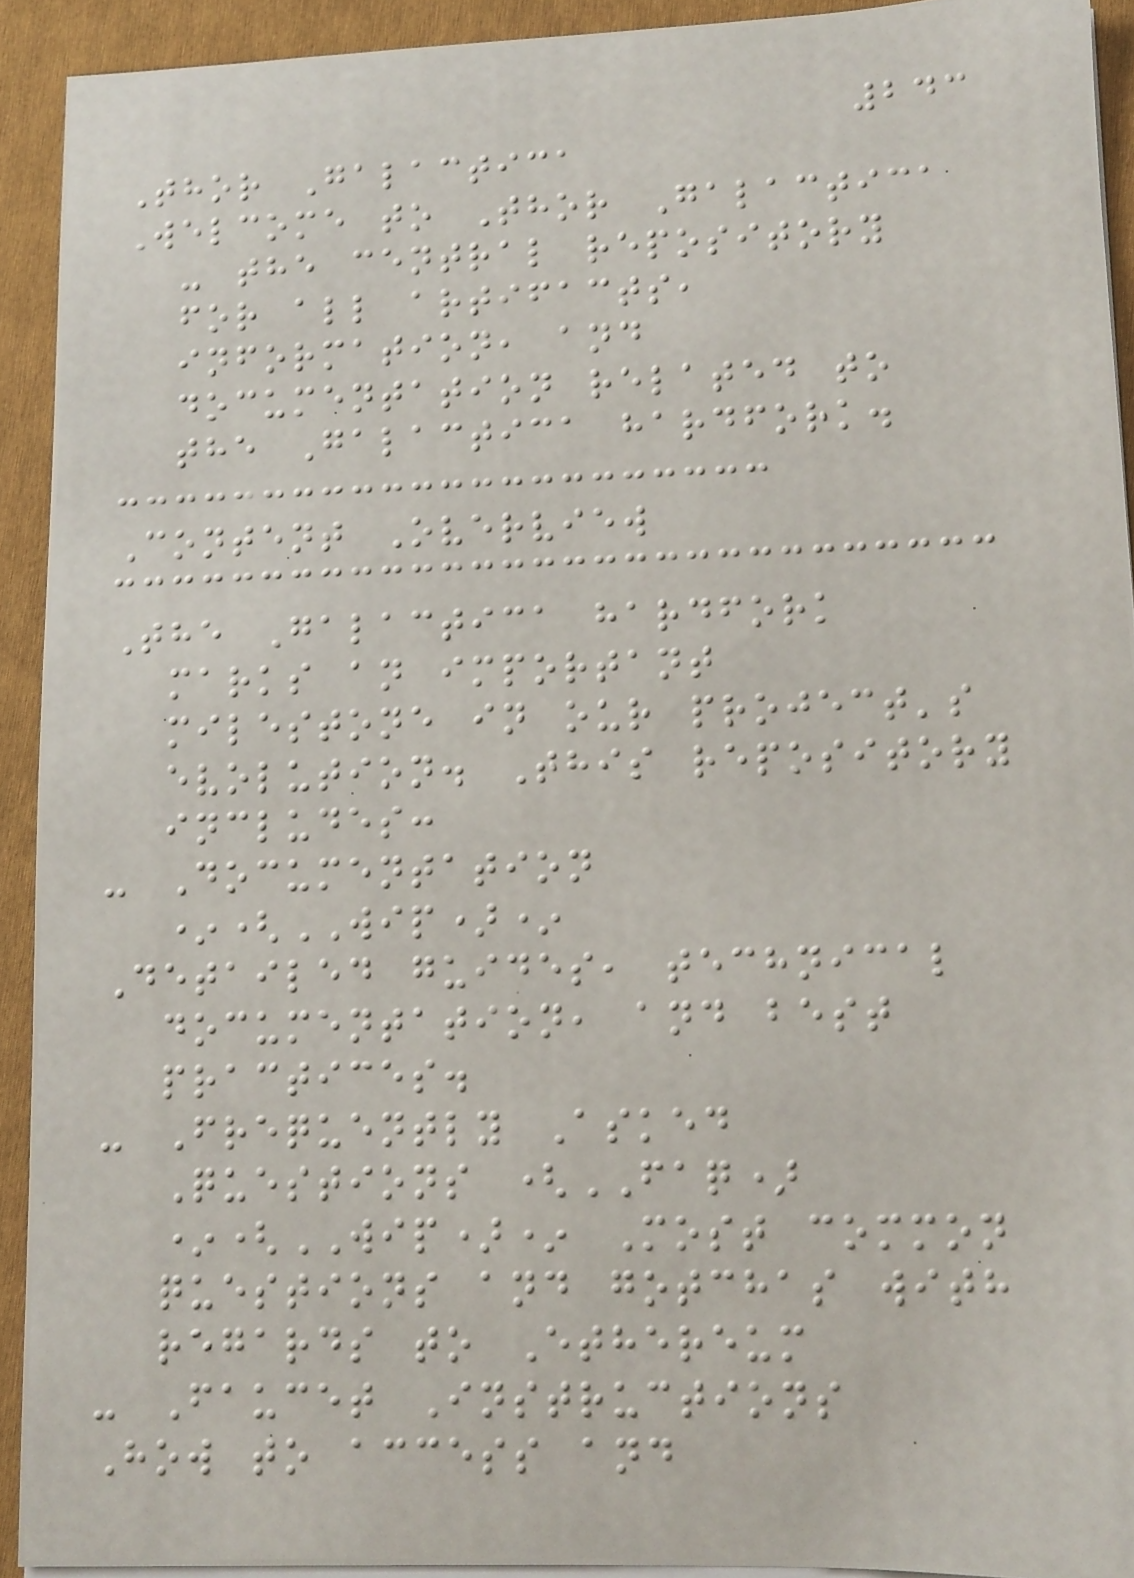243
Thor Galactica
Welcome to Thor Galactica
- the central repository
for all artifacts,
information, and
documentation related to
the Galactica hardfork.
Content Overview
The Galactica hardfork
marks an important
milestone in our project's
evolution. This repository
includes:
- Documentation
*(WIP)*
Detailed guides, technical
documentation, and best
practices.
- Frequently Asked
Questions (FAQ)
*(WIP)* Most common
questions and gotchas with
regards to Ethereum
- Faucet Instructions
How to access and
